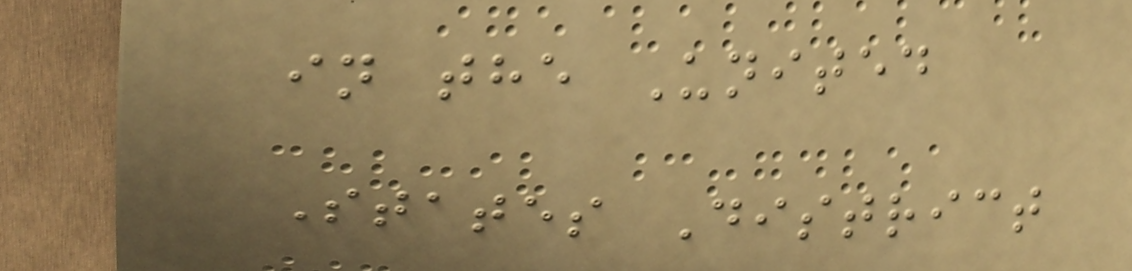in the United
States District
